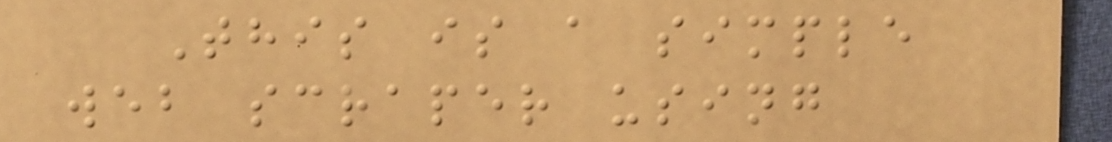This is a simple
web scraper using
